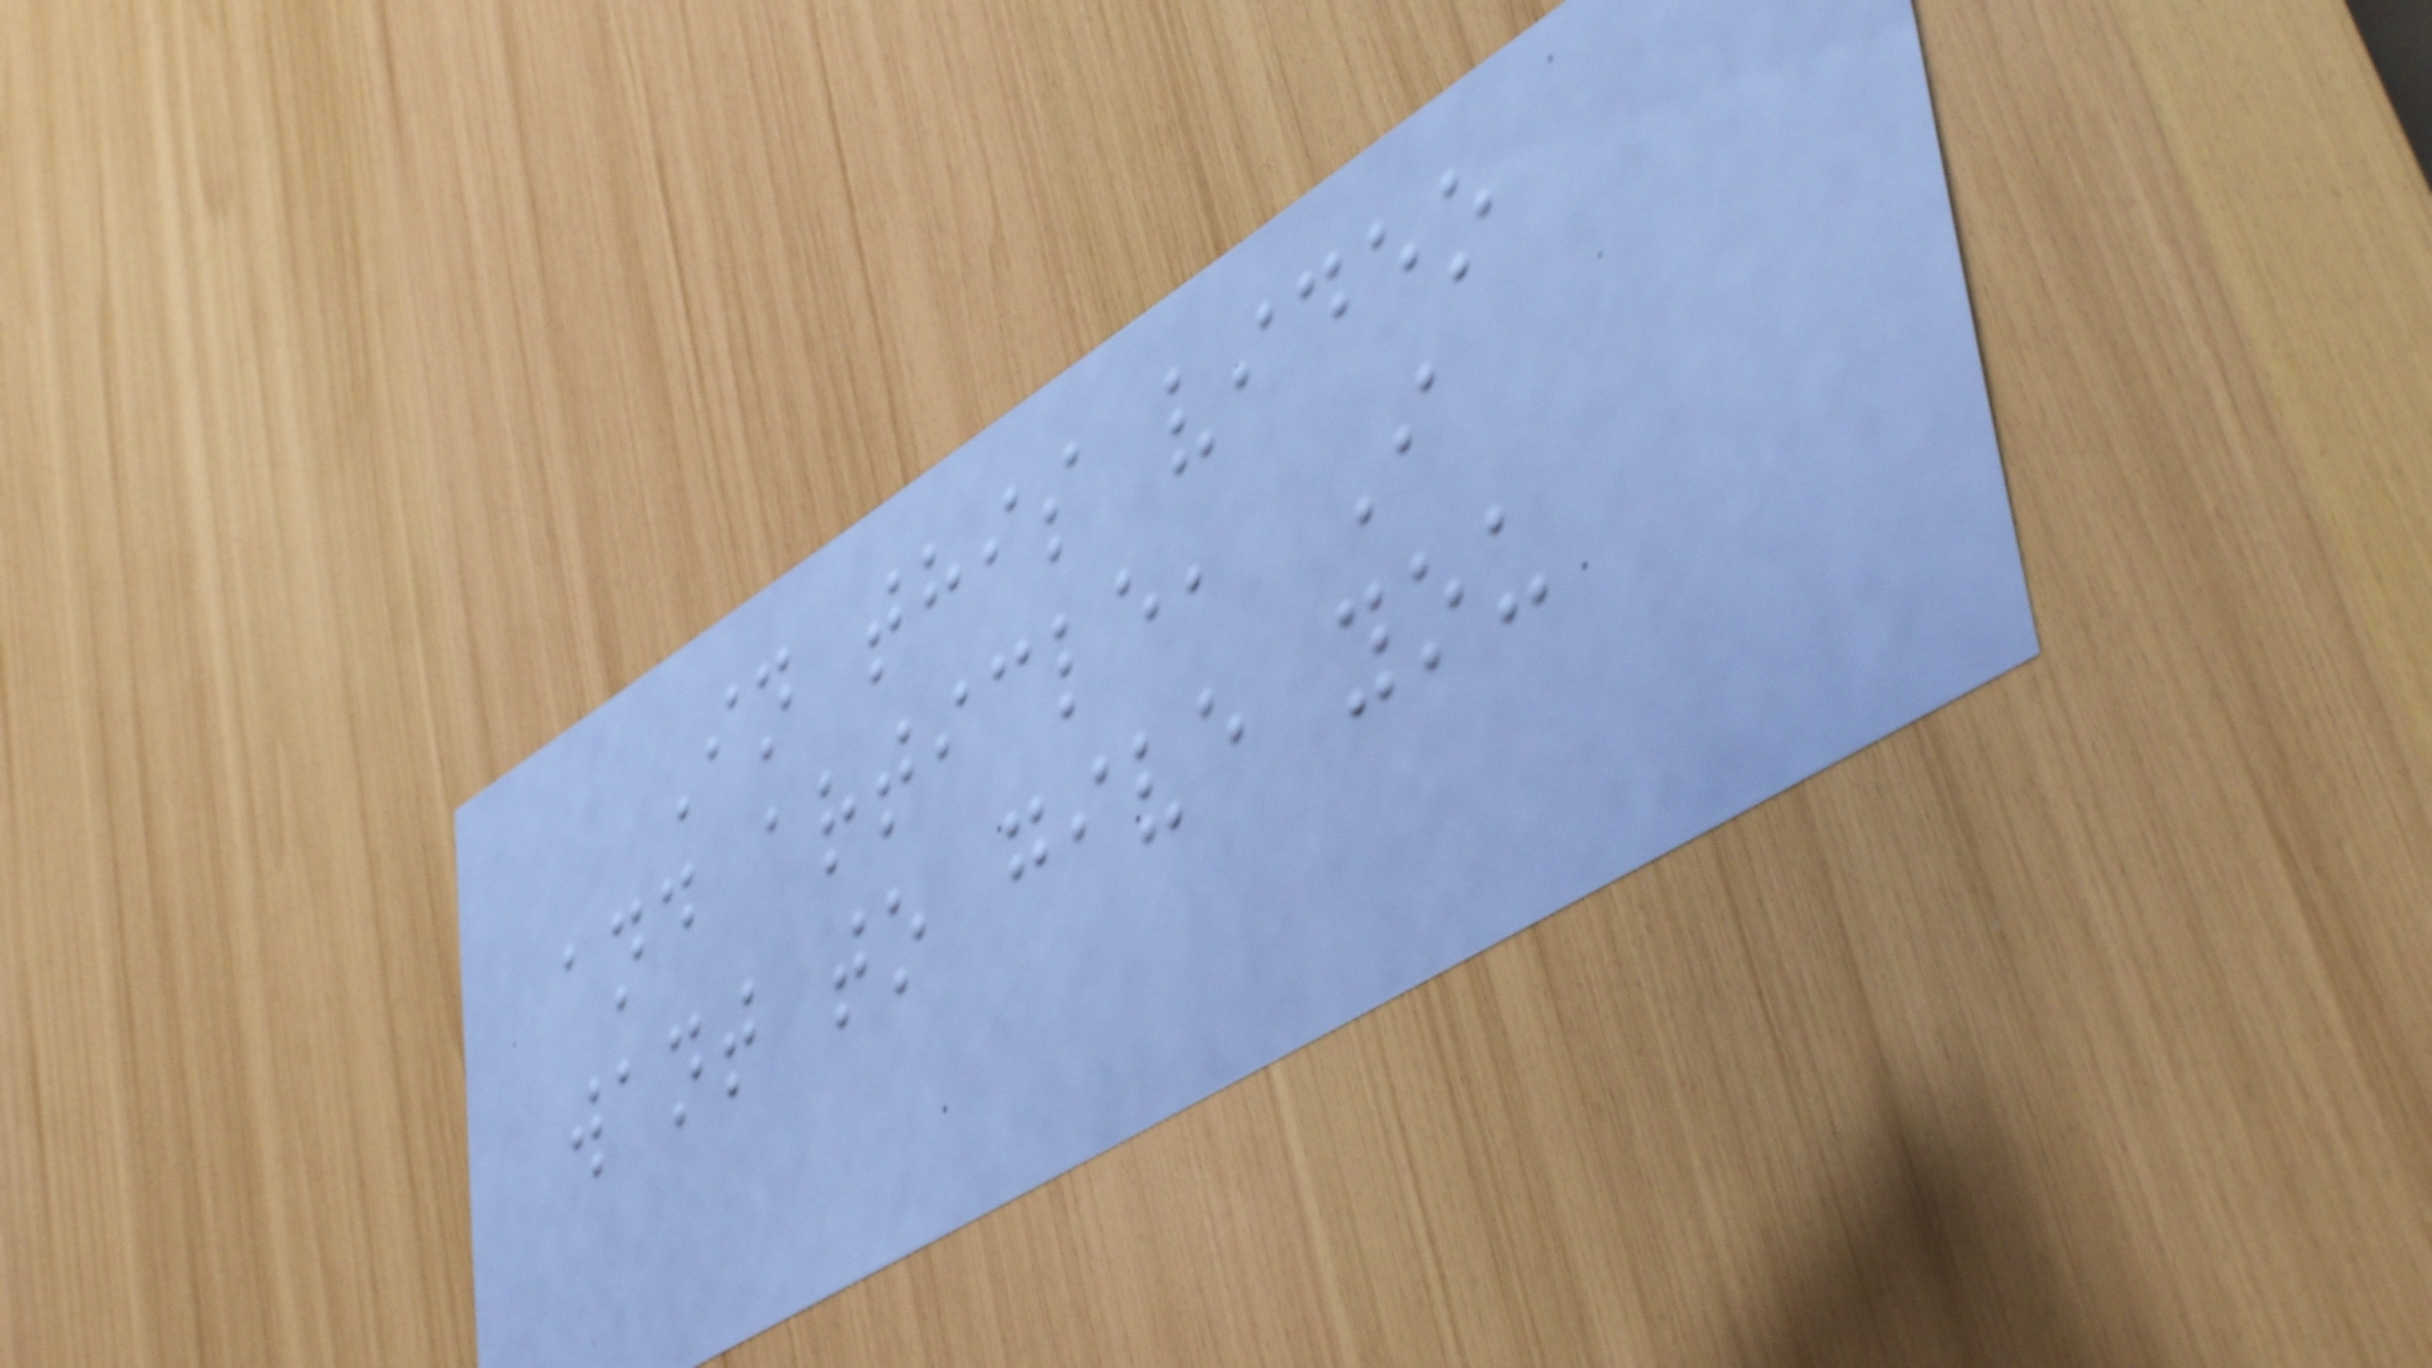In this video
and article, I
want to give you
